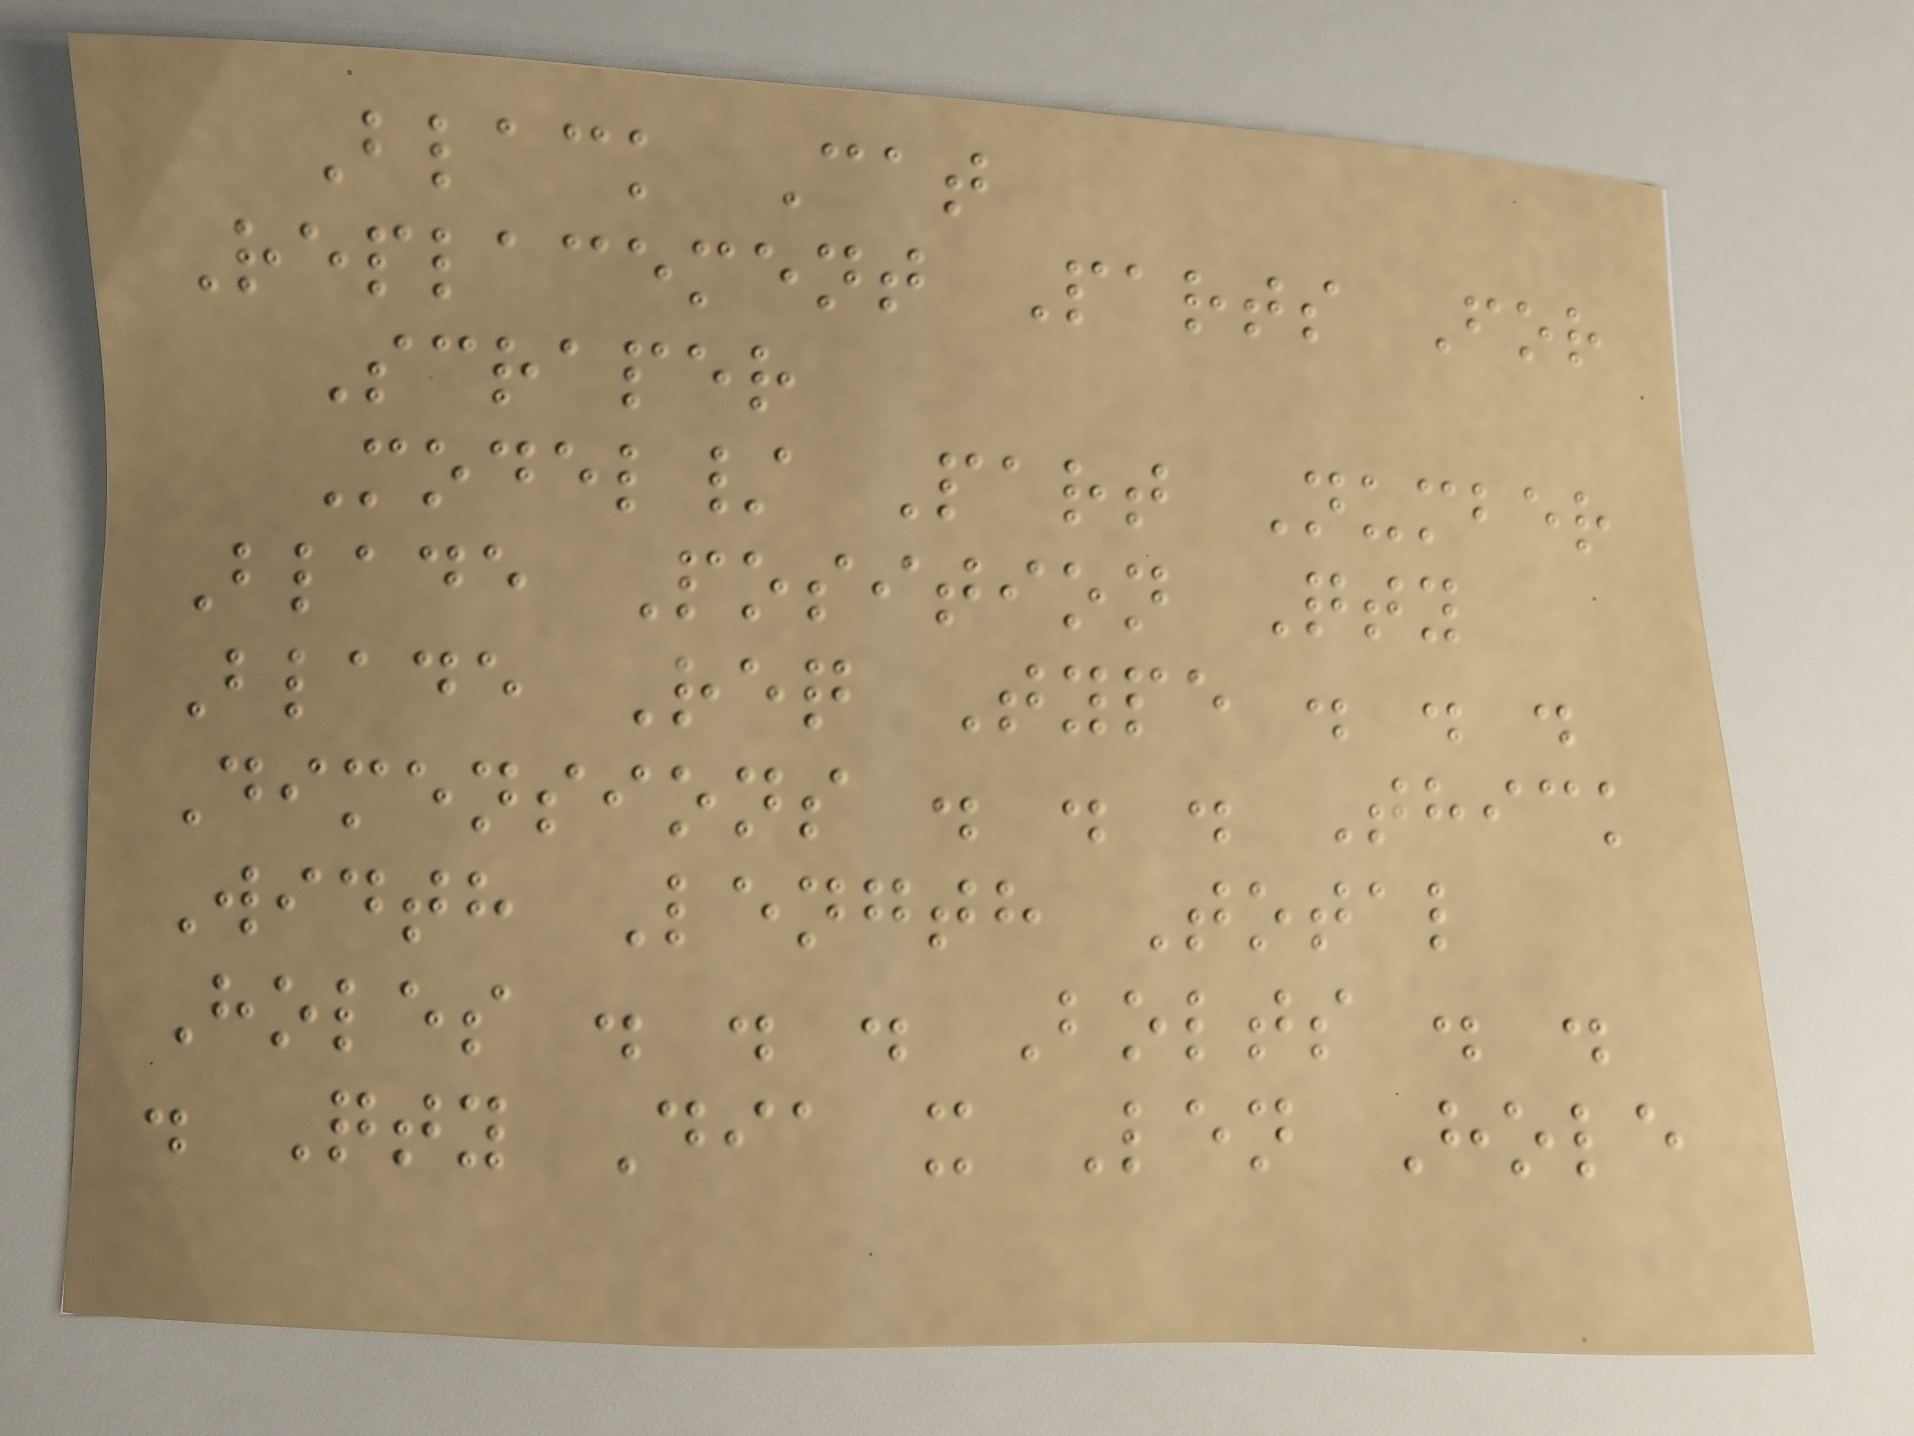Black Cat
Replacement Parts For
Scraper
Model/ Part Number
Blade Position Qty
Blade Req Type . . .
Dimensions . . . Thick
Width Length Total
Holes . . . Bolts . .
. Qty Dia x Len Hole
